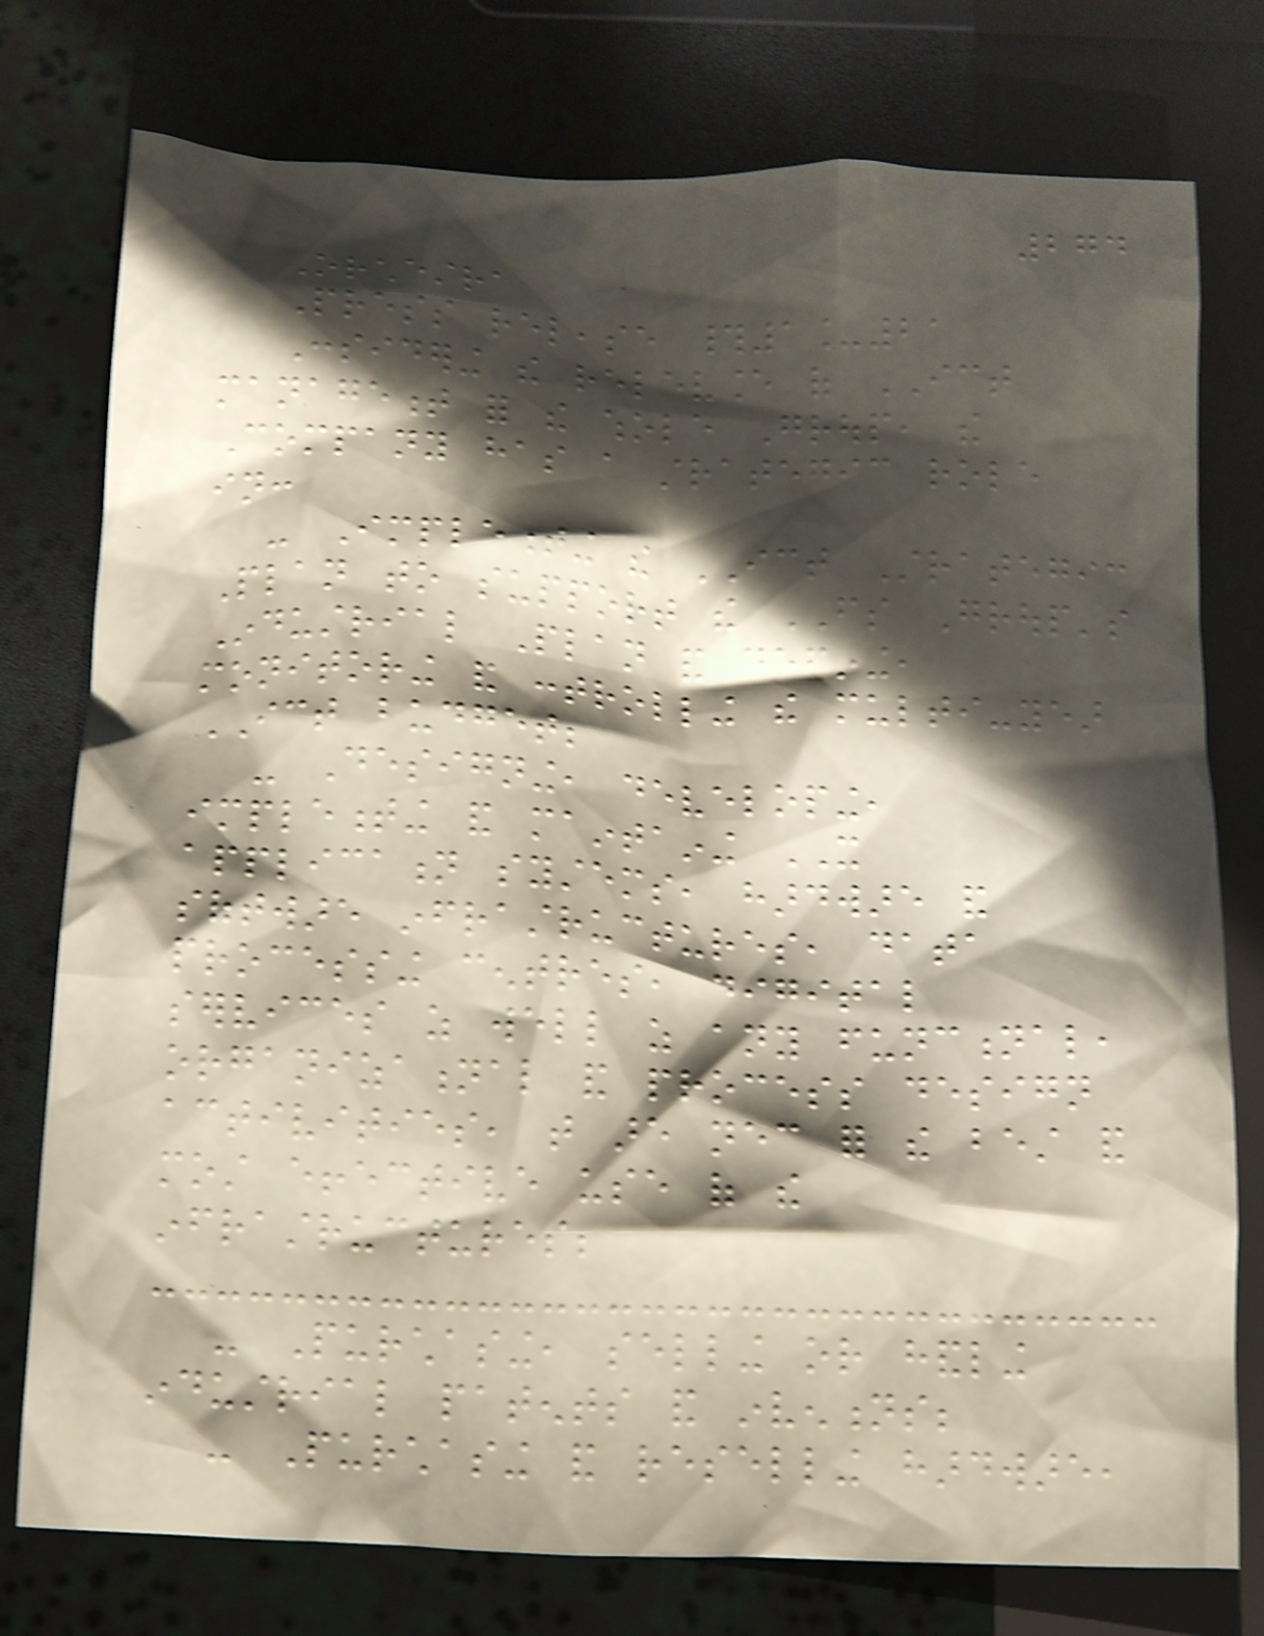274
Orchestra
Press release #1_21
Considering the relevance of ICT
management for the whole Group, the
Company has a strategic role
in:
- Implementing the ICT Strategic
Plan to support the FS Group's
Industrial Plan and defining,
monitoring and controlling the multi-year
ICT budget;
- Designing, developing,
implementing and maintaining IT
application systems, hardware and
software infrastructures, data
processing centres, digital
services as well as any functional,
organizational and process design
activities, that are necessary for the best and
most effective use of the
infrastructures;
- Purchasing, selling or handling
industrial patents and inventions;
- Purchasing and reselling hardware,
